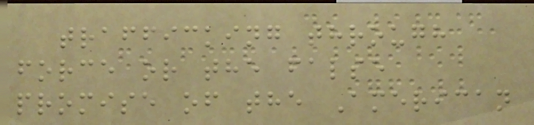trafficking through
force or the false
promise of the American
